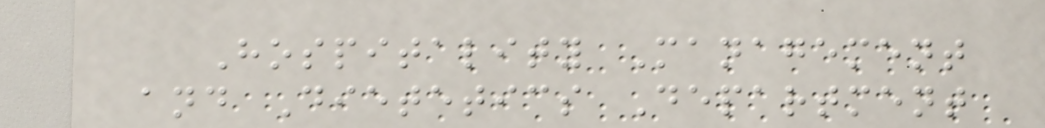Hospitality Management
and Dietetics Department
